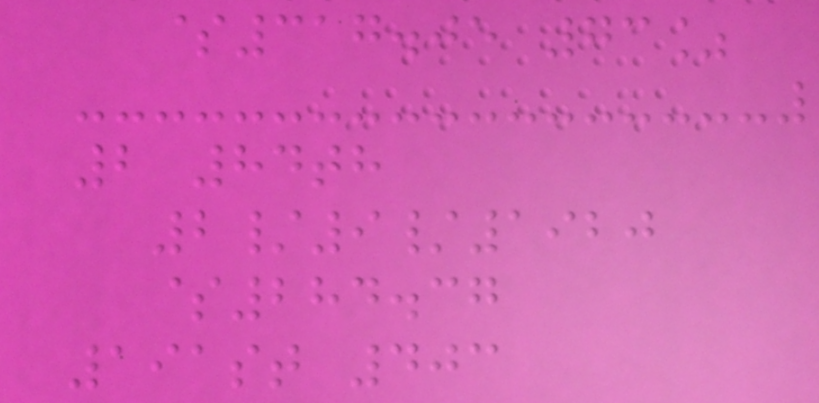$317.05 73%
2 84th
2/9/1920
$284.37
191st 403
